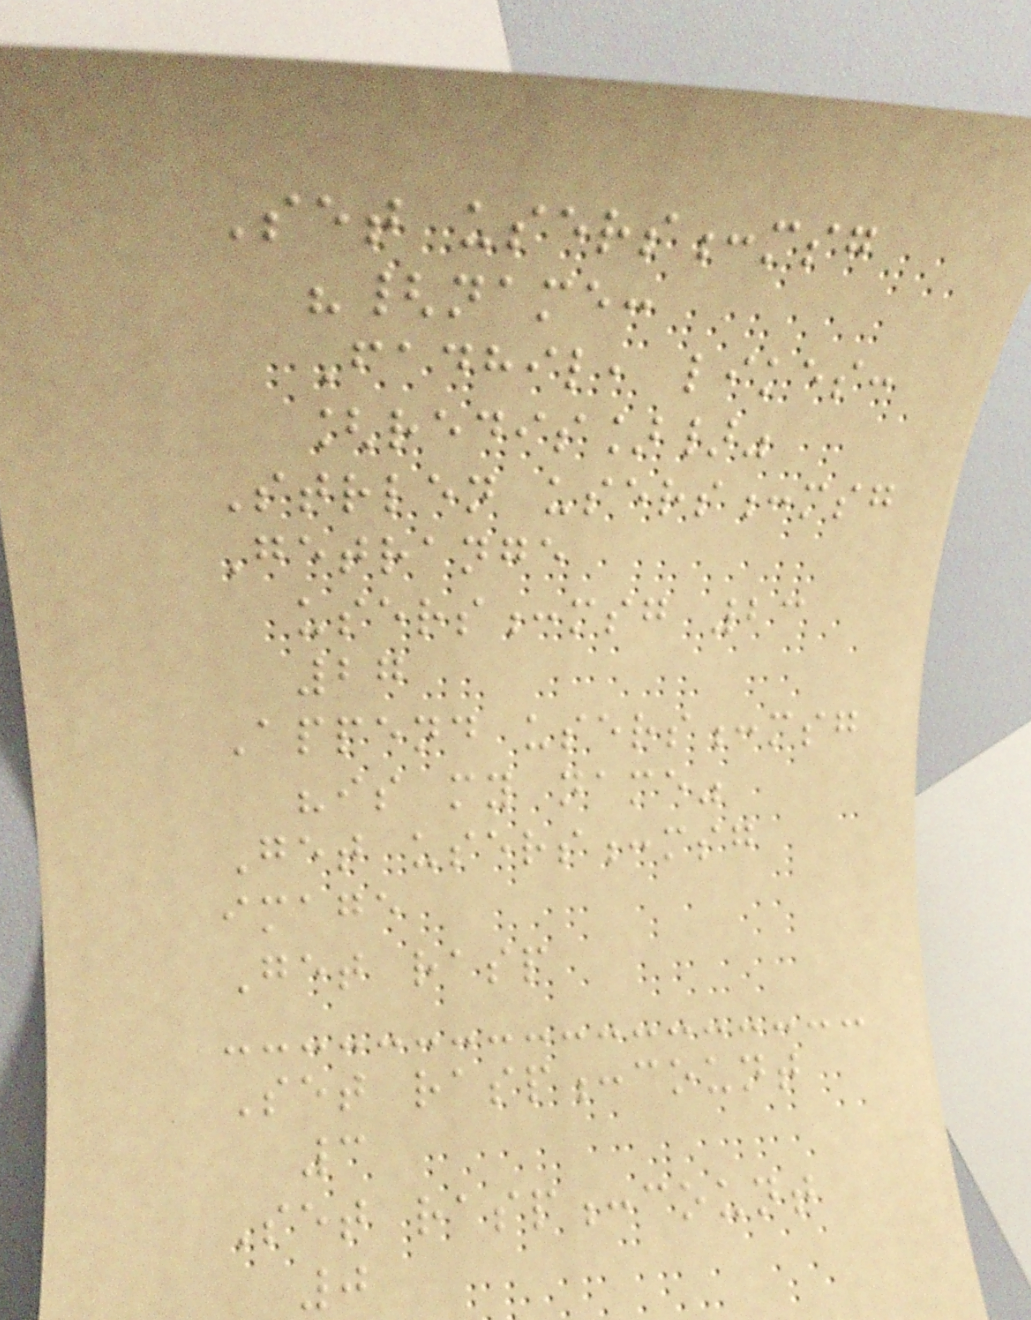Set users:msg
"{name:
Fadhil, likes:
[redis]}"
Strlen users:msg
Getrange
users:msg 23
27
Append users:msg
"is my name"
Get users:msg
image
Get rasp
Set rasp:count
3
Set rasp:count
0
